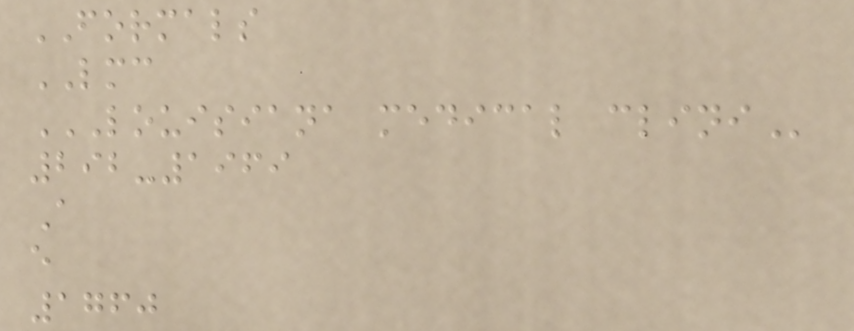FORMALS
LMC
LOUISIANA MEDICAL CLINI
292-1969
A
e
1760
